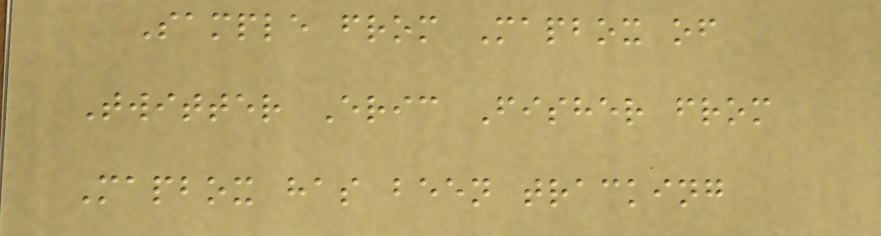Sample from Mapbox of
Twitter Eric Fisher from
Mapbox has been tracking
